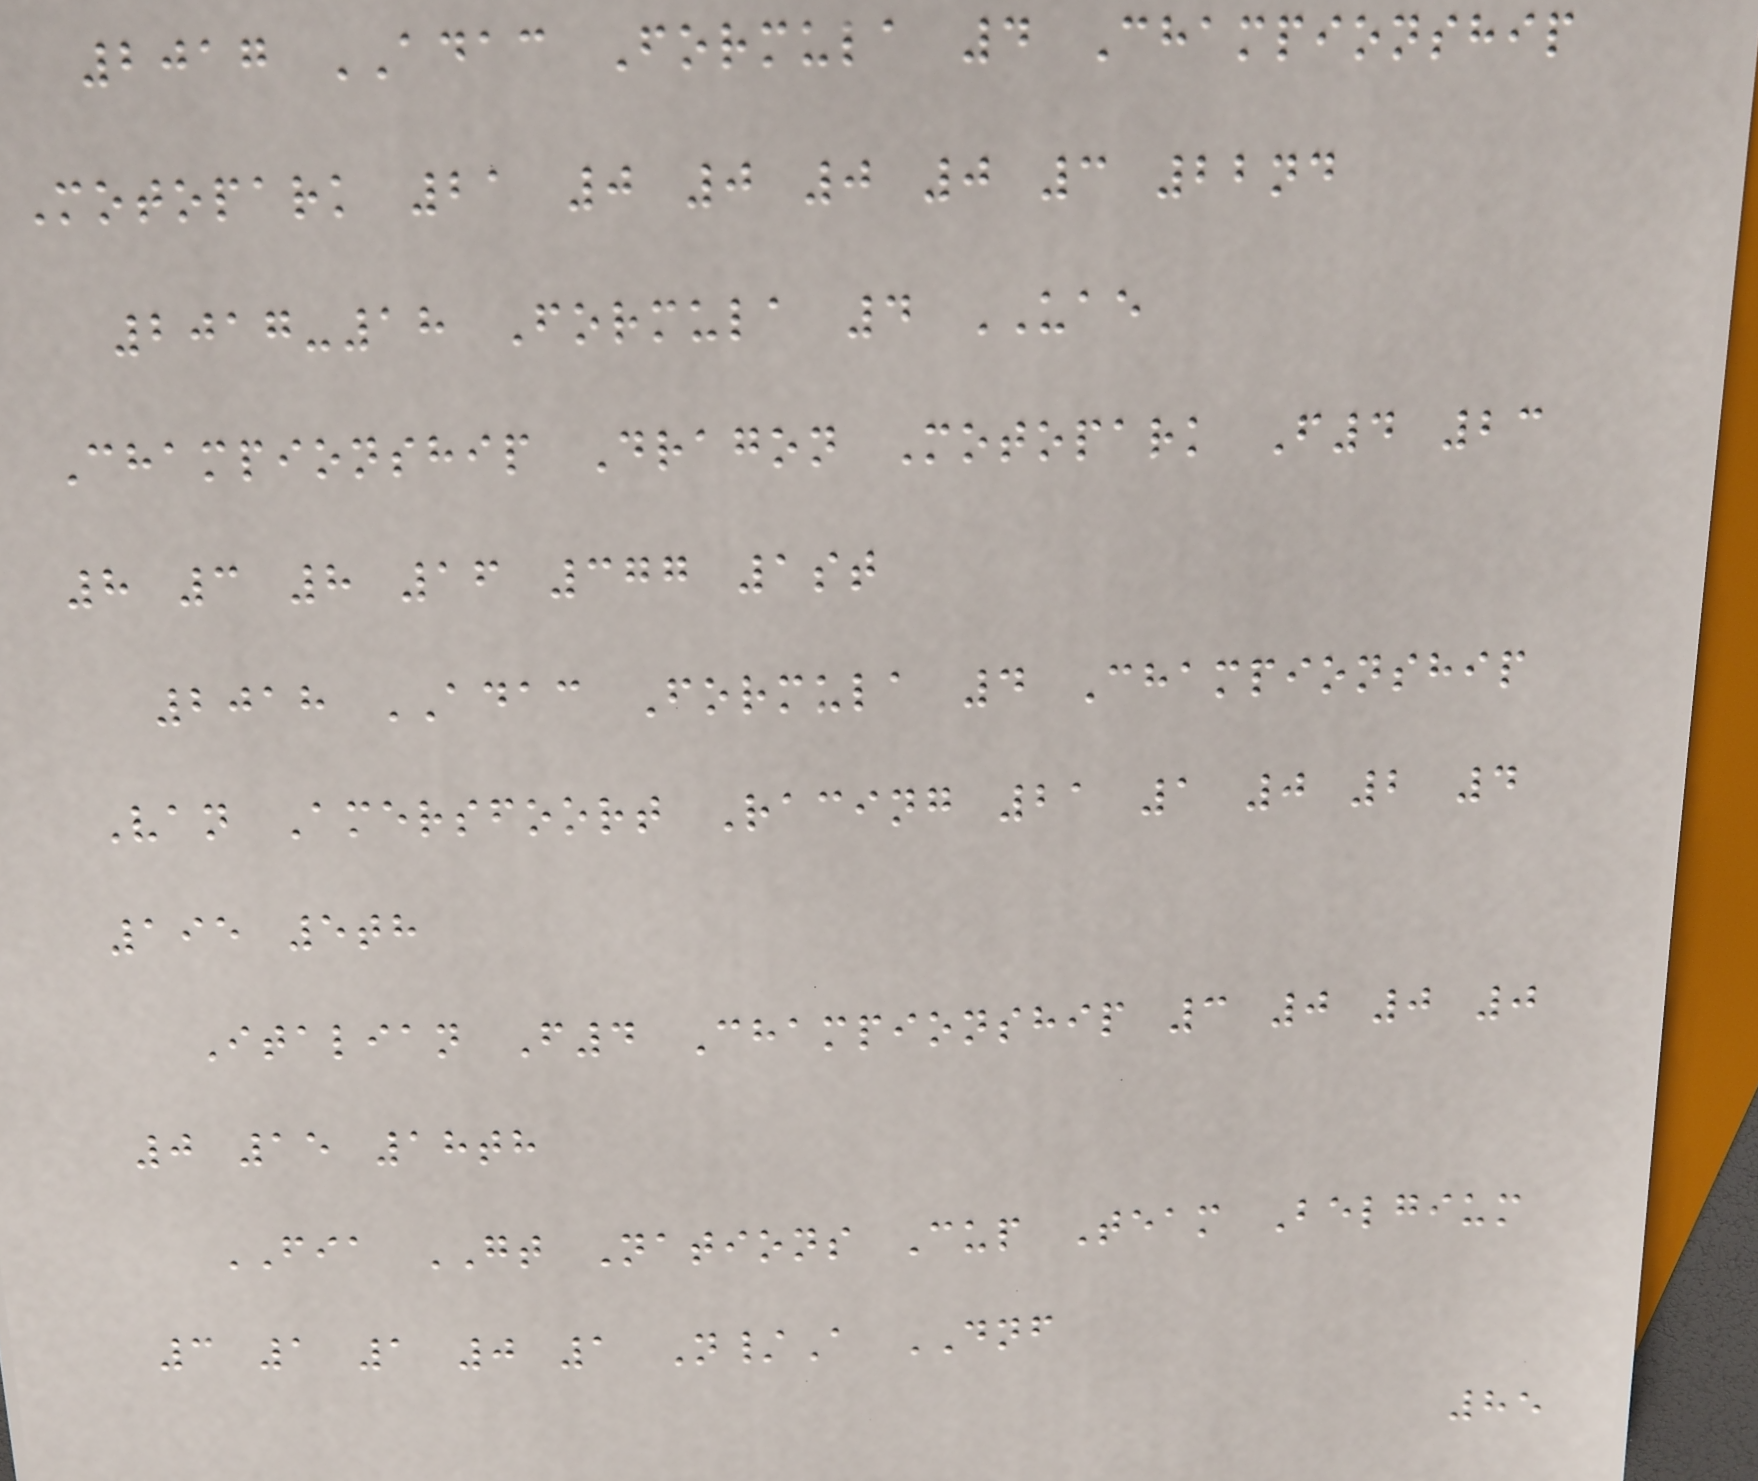2017 ADAC Formula 4 Championship
Motopark 21 0 0 0 0 3 22nd
2017-18 Formula 4 UAE
Championship Dragon Motopark F4 23
8 3 8 16 377 1st
2018 ADAC Formula 4 Championship
Van Amersfoort Racing 21 1 0 2 4
195 5th
Italian F4 Championship 3 0 0 0
0 15 18th
FIA GT Nations Cup Team Belgium
3 1 1 0 1 N/A DNF
85
